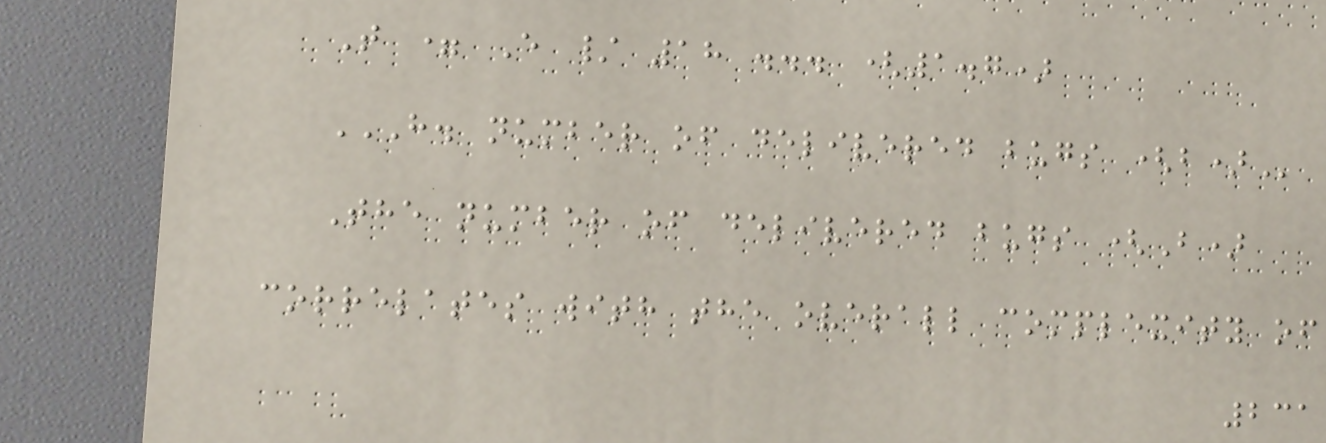T = E / 18 ... (1.7)
H. NUMBER OF DELIVERED BUGS (B)
The number of delivered bugs (B)
correlates with the overall complexity of
231
